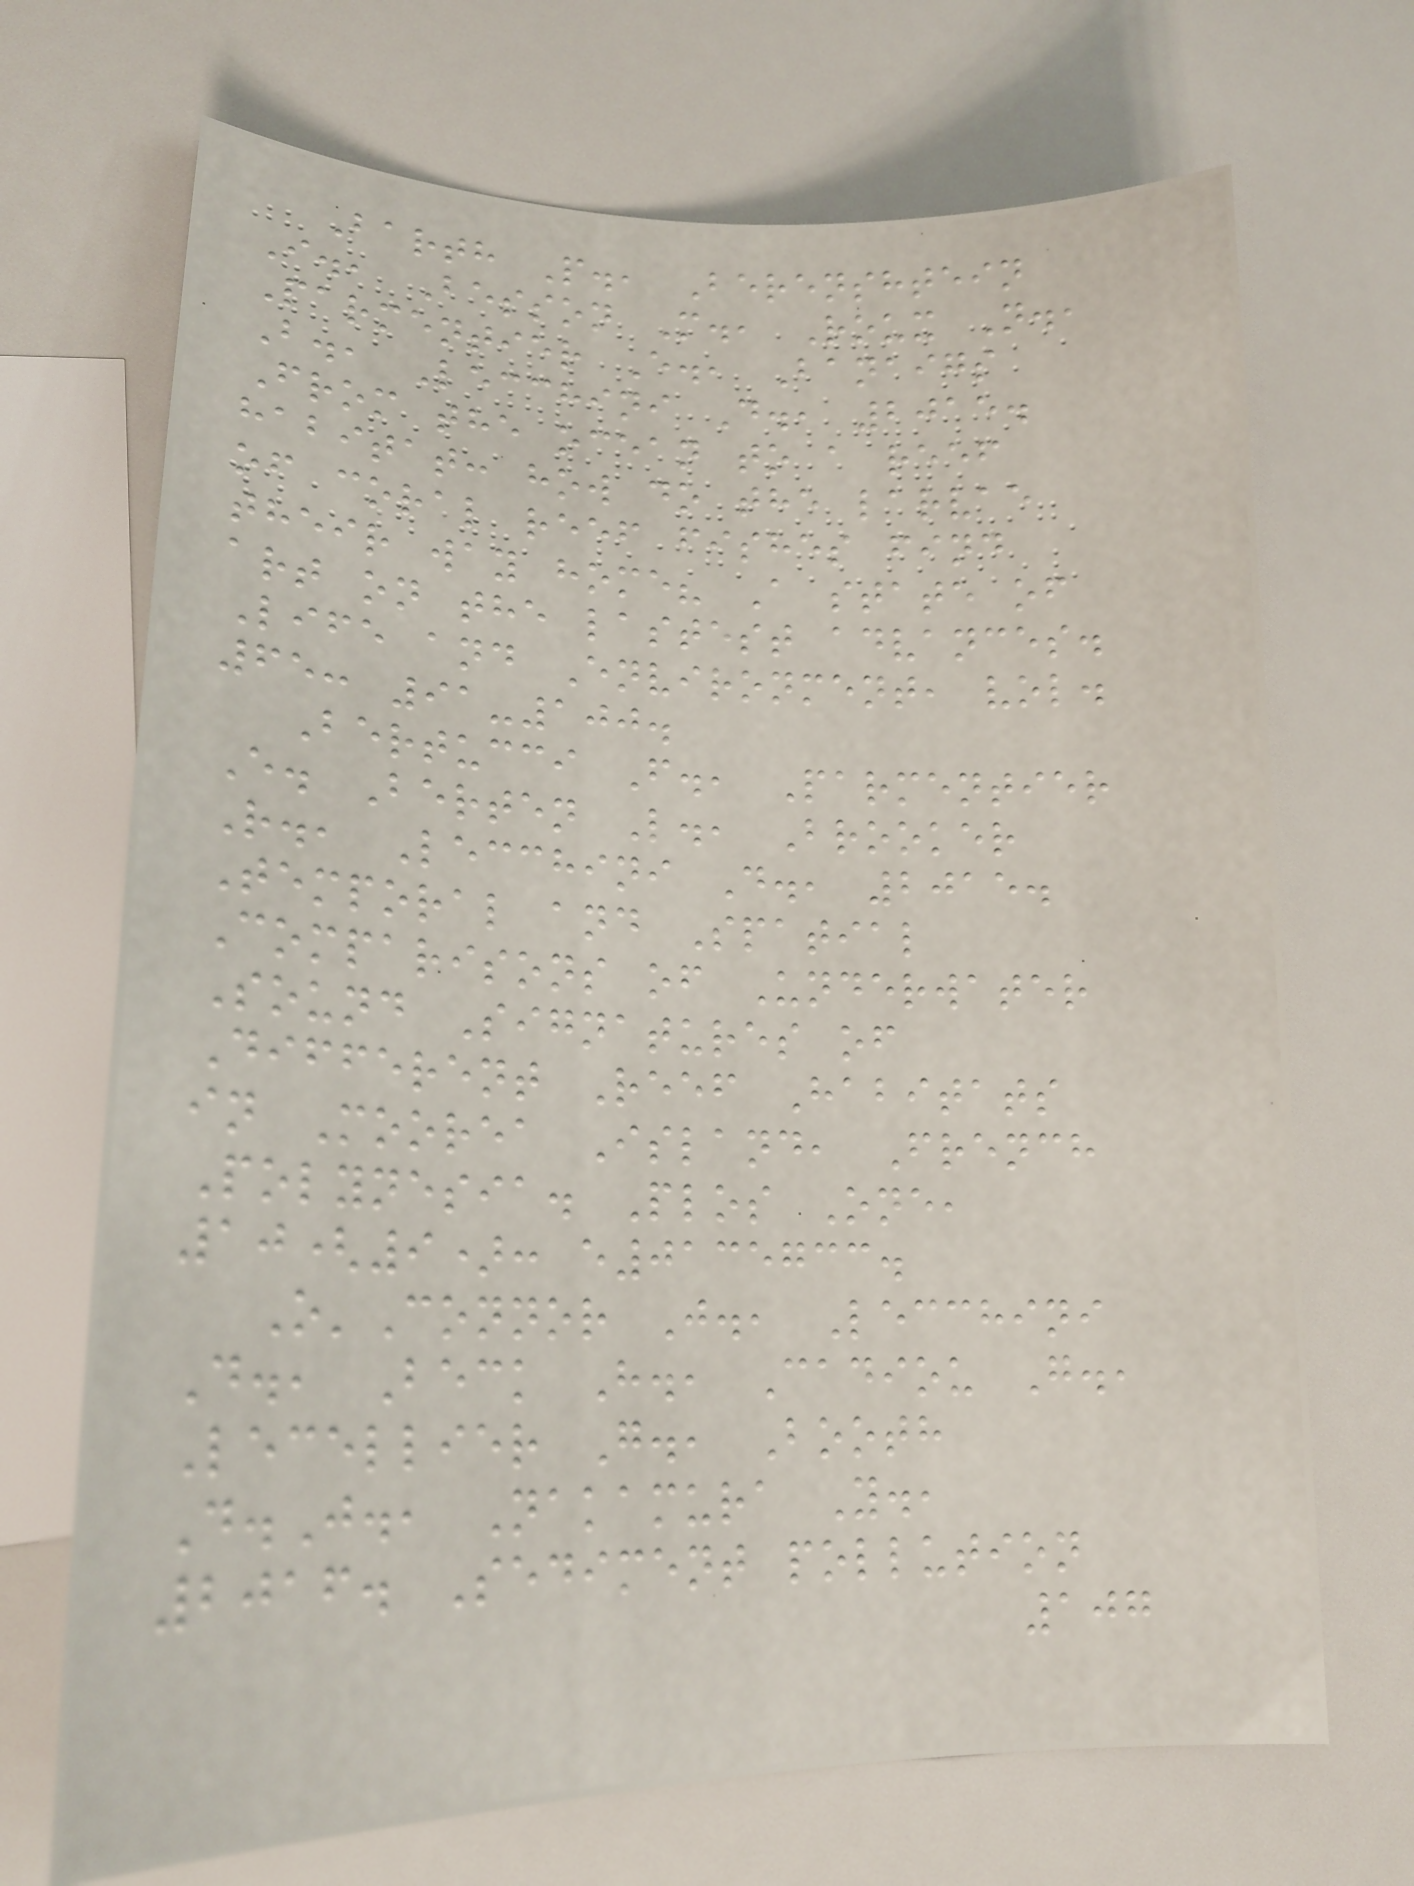Barth P., Berenshtein
I., Besson M., Roux N.,
Parmentier E., Banaigs
B., Lecchini D., 2015.
From the ocean to a reef
habitat: how do the larvae
of coral reef fishes find
their way home? A state of
art on the lastest advances.
Life and Environment, vol.
65: 91-100.
Bertucci F., Parmentier
E. Berten L., Brooker
R., Lecchini D., 2015.
Temporal and Spatial
Comparisons of Underwater
Sound Signatures of
Different Reef Habitats
in Moorea Island, French
Polynesia. Plos One,
10(9): e0135733.
O'Connor J., Lecchini
D., Beck H., Cadiou G.,
Lecellier G., Booth
D.J., Nakamura Y.,
2016. Sediment pollution
107
